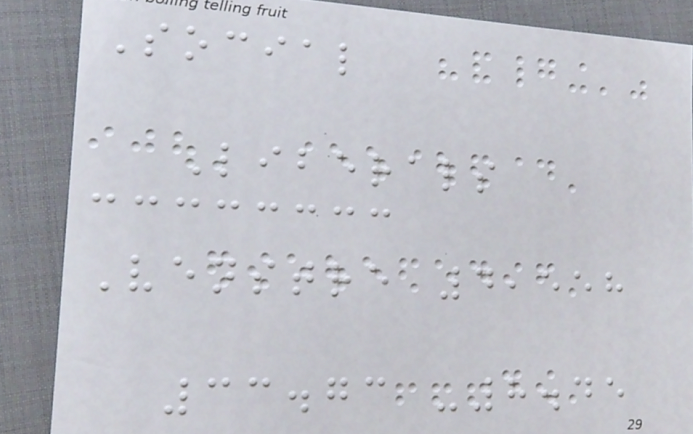Social
Liberals
Venstre 4,558
33.73 -8.45
